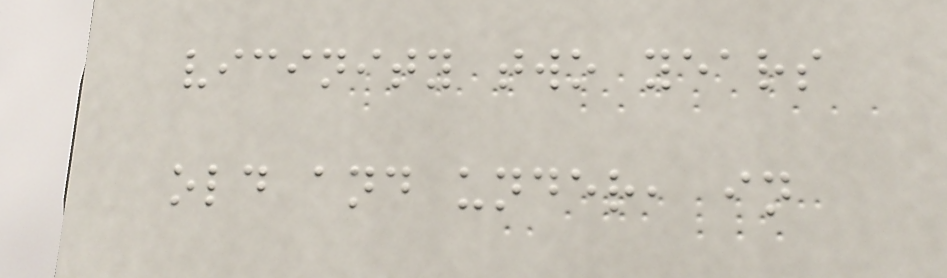vicinity two years
old and under, in
